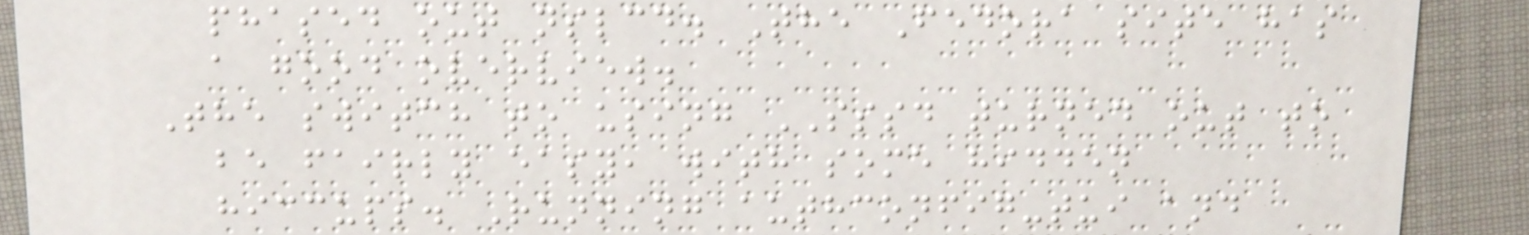phased out nslcd. The Fedora site has
a good overview.
The switch to using SSSD turned out to
be fairly easy, with some hidden
hiccups. Running authconfig-tui and
